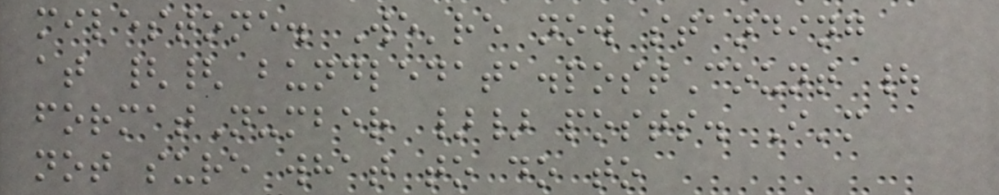milestone. We're now standing
at {{ bundledata.postCount |
formatNumber }} posts. I'm
not sure what to do to
